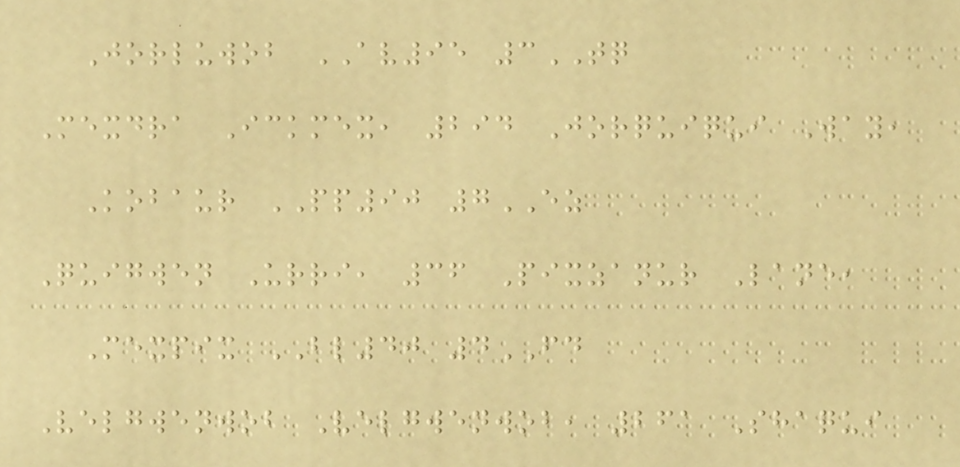Jorluwob AV95 3TQ
Mexdra Ickmex, 294 Jorquiqui Way,
Kobaur PP90 7EZ
Quigwen Urri, 36 Pixzanur Lane,
Mexpix BL40 4FD
Velgwenwob Velgwenwob, 261 Shaqui
